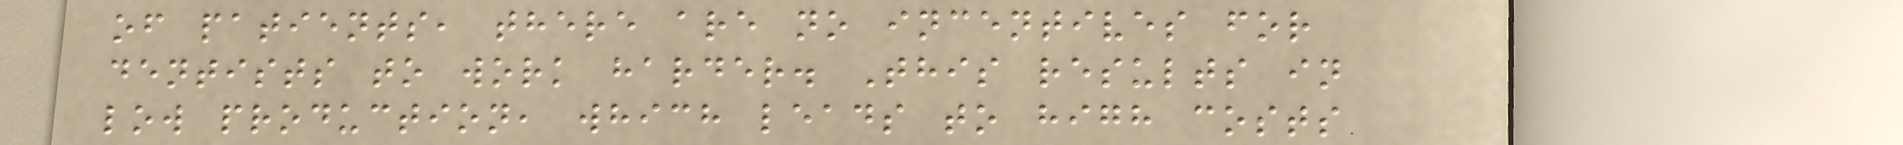of patients, there are no incentives for
dentists to work harder. This results in
low production, which leads to high costs
